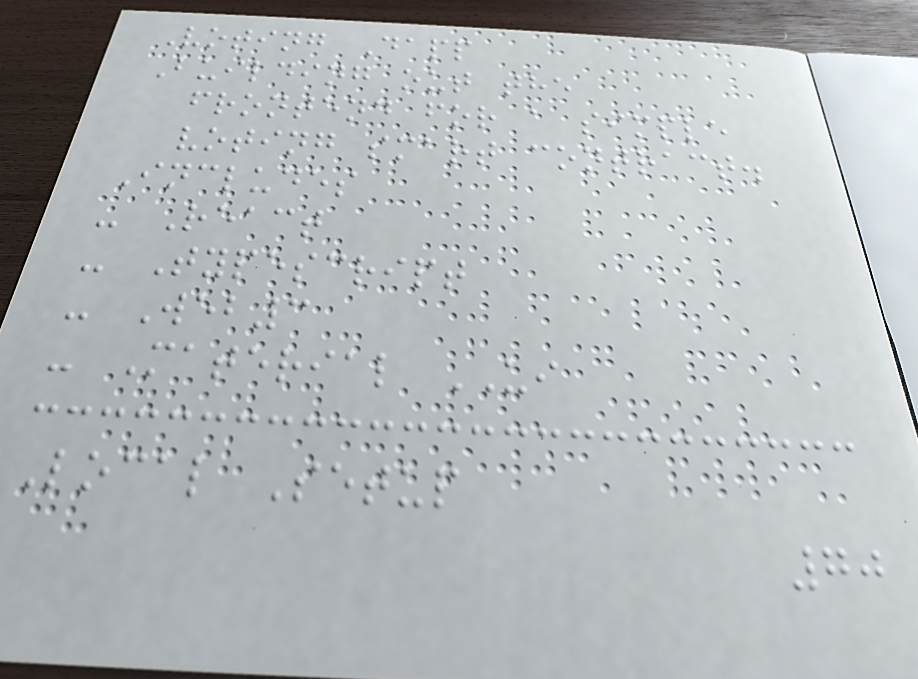Voting Dapp
Building out the
frontend for a simple
voting smart contract.
Includes
- React
- Typescript
- Web3
- Material UI
Local Setup
70
